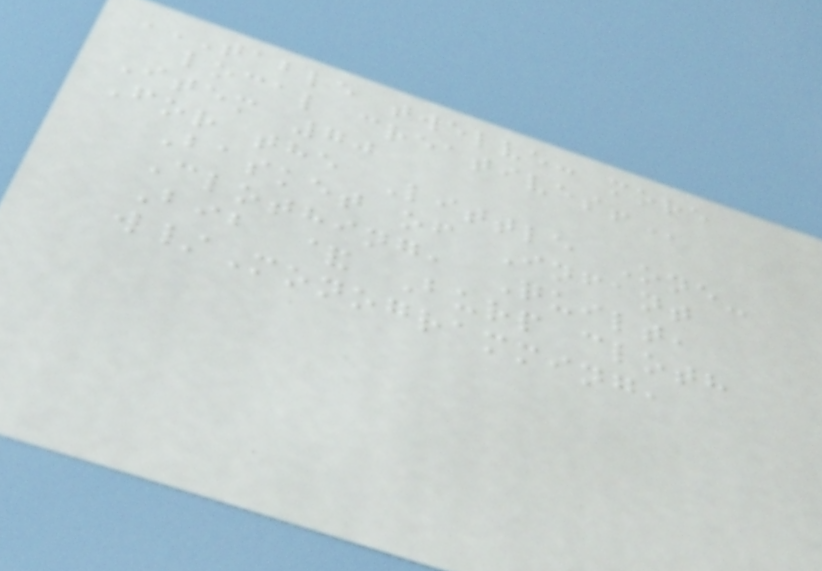TABLE TWELVE: MORE
LOCAL CREATIVES!
Item 70
For the Little One-
Basket of Infant
Clothing, Quilt,
Bib & Burp cloth
w/Monogramming,
